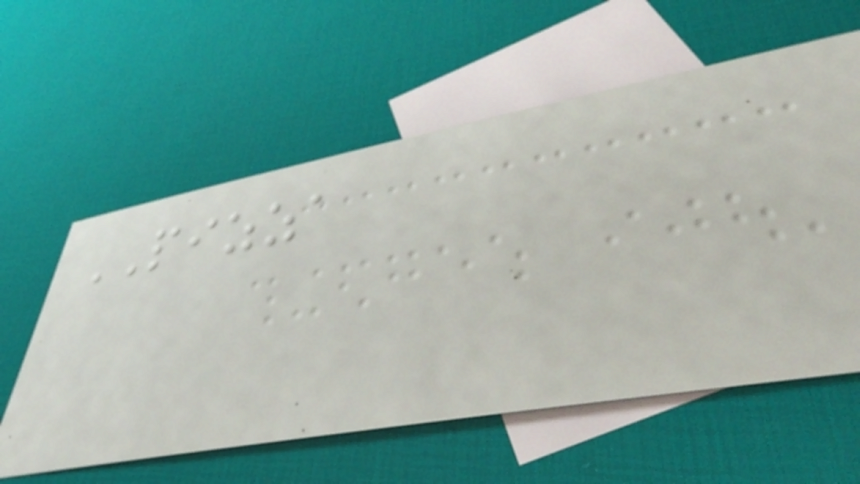PIZZA
